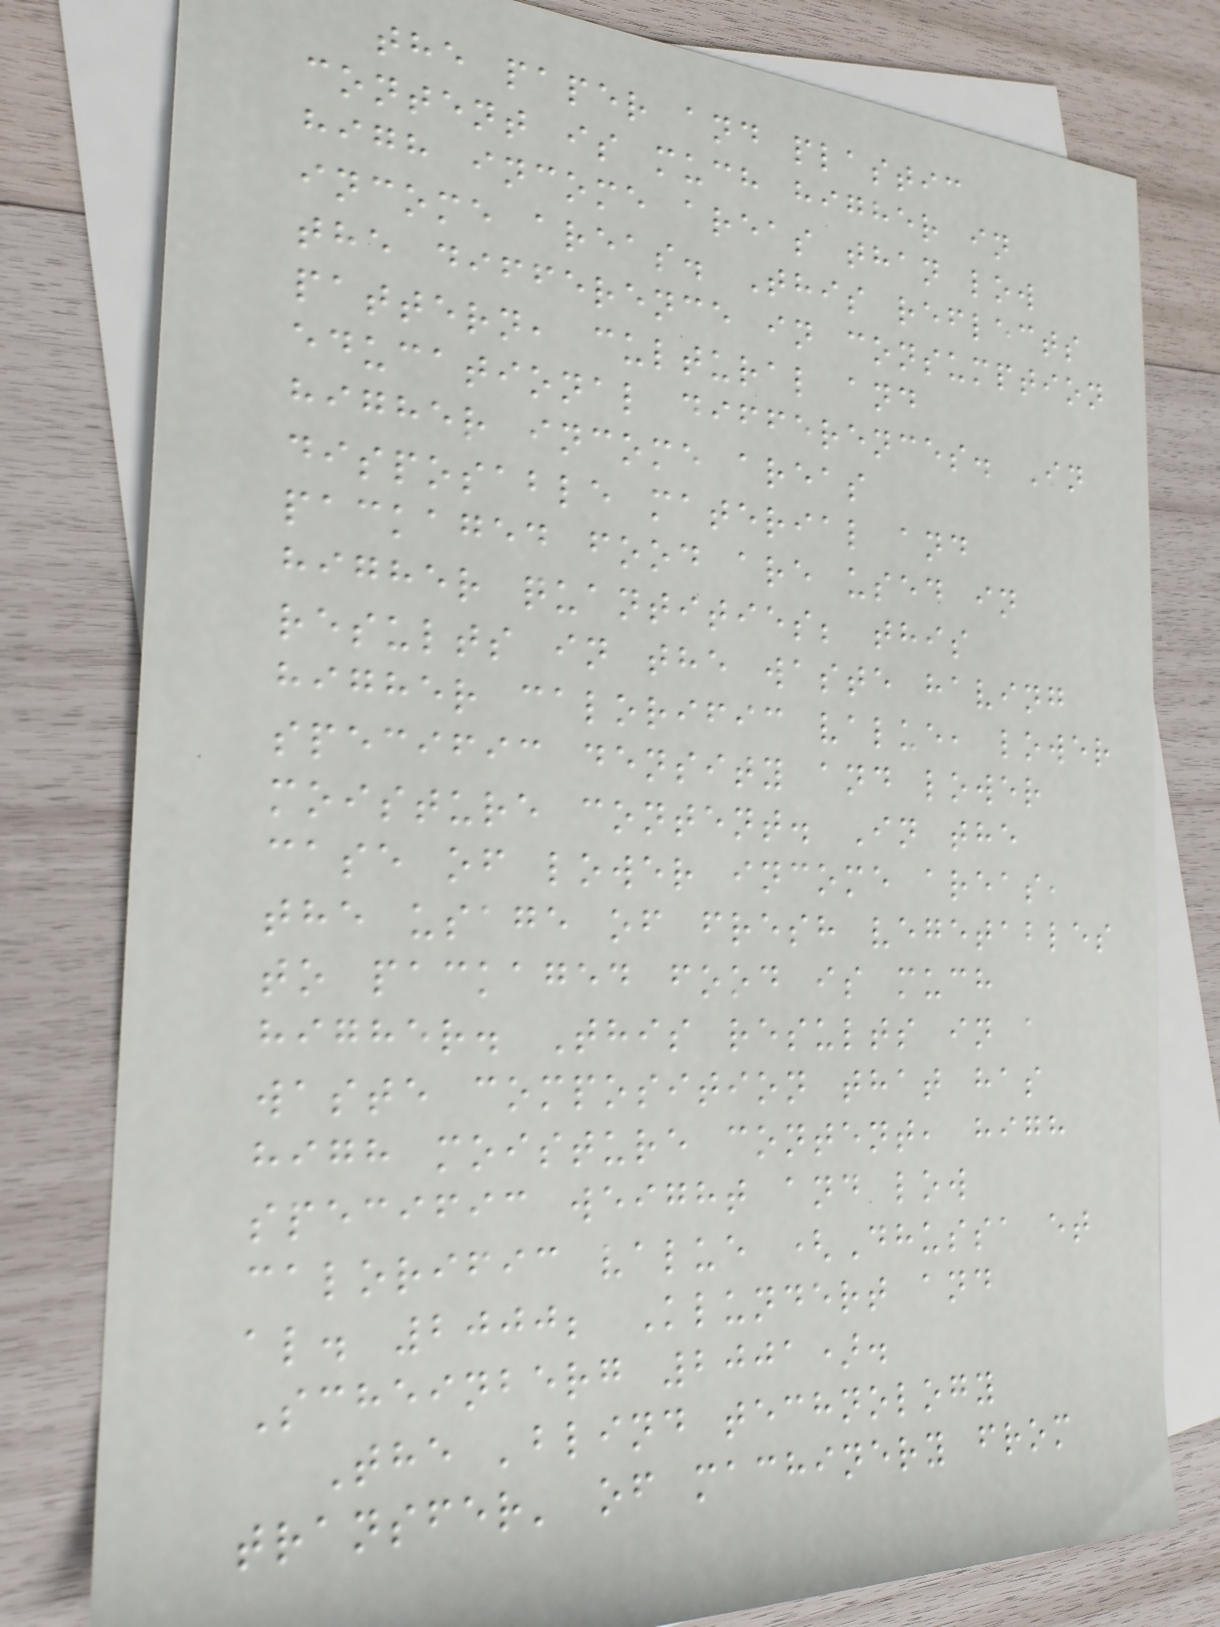the paper and plastic
content is much higher in
high income areas than low
income areas. This reflects
the difference in consumption
pattern, cultural and
educational differences. In
higher income areas
disposable material and
packaged food are used in
higher quantities; this
results in the waste having
higher calorific value, lower
specific density and lower
moisture content. In the
case of lower income areas,
the usage of fresh vegetables
to packaged food is much
higher. This results in a
waste composition that has
high moisture content, high
specific weight and low
calorific value (Dhussa et
al. 2000; Klundert and
Scheinberg 2001).
The 'blind technology
transfer' of machinery from
